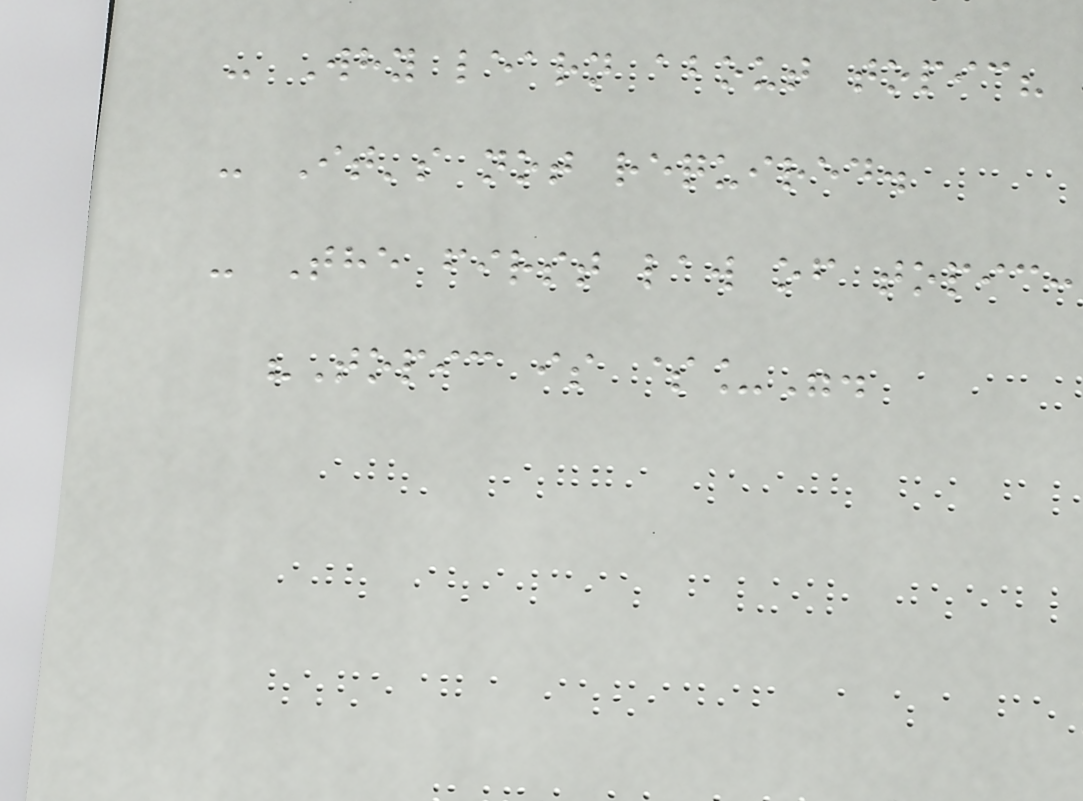- Why learn about topic?
- It's not required.
- The first law of topic:
"Topic is $_".
